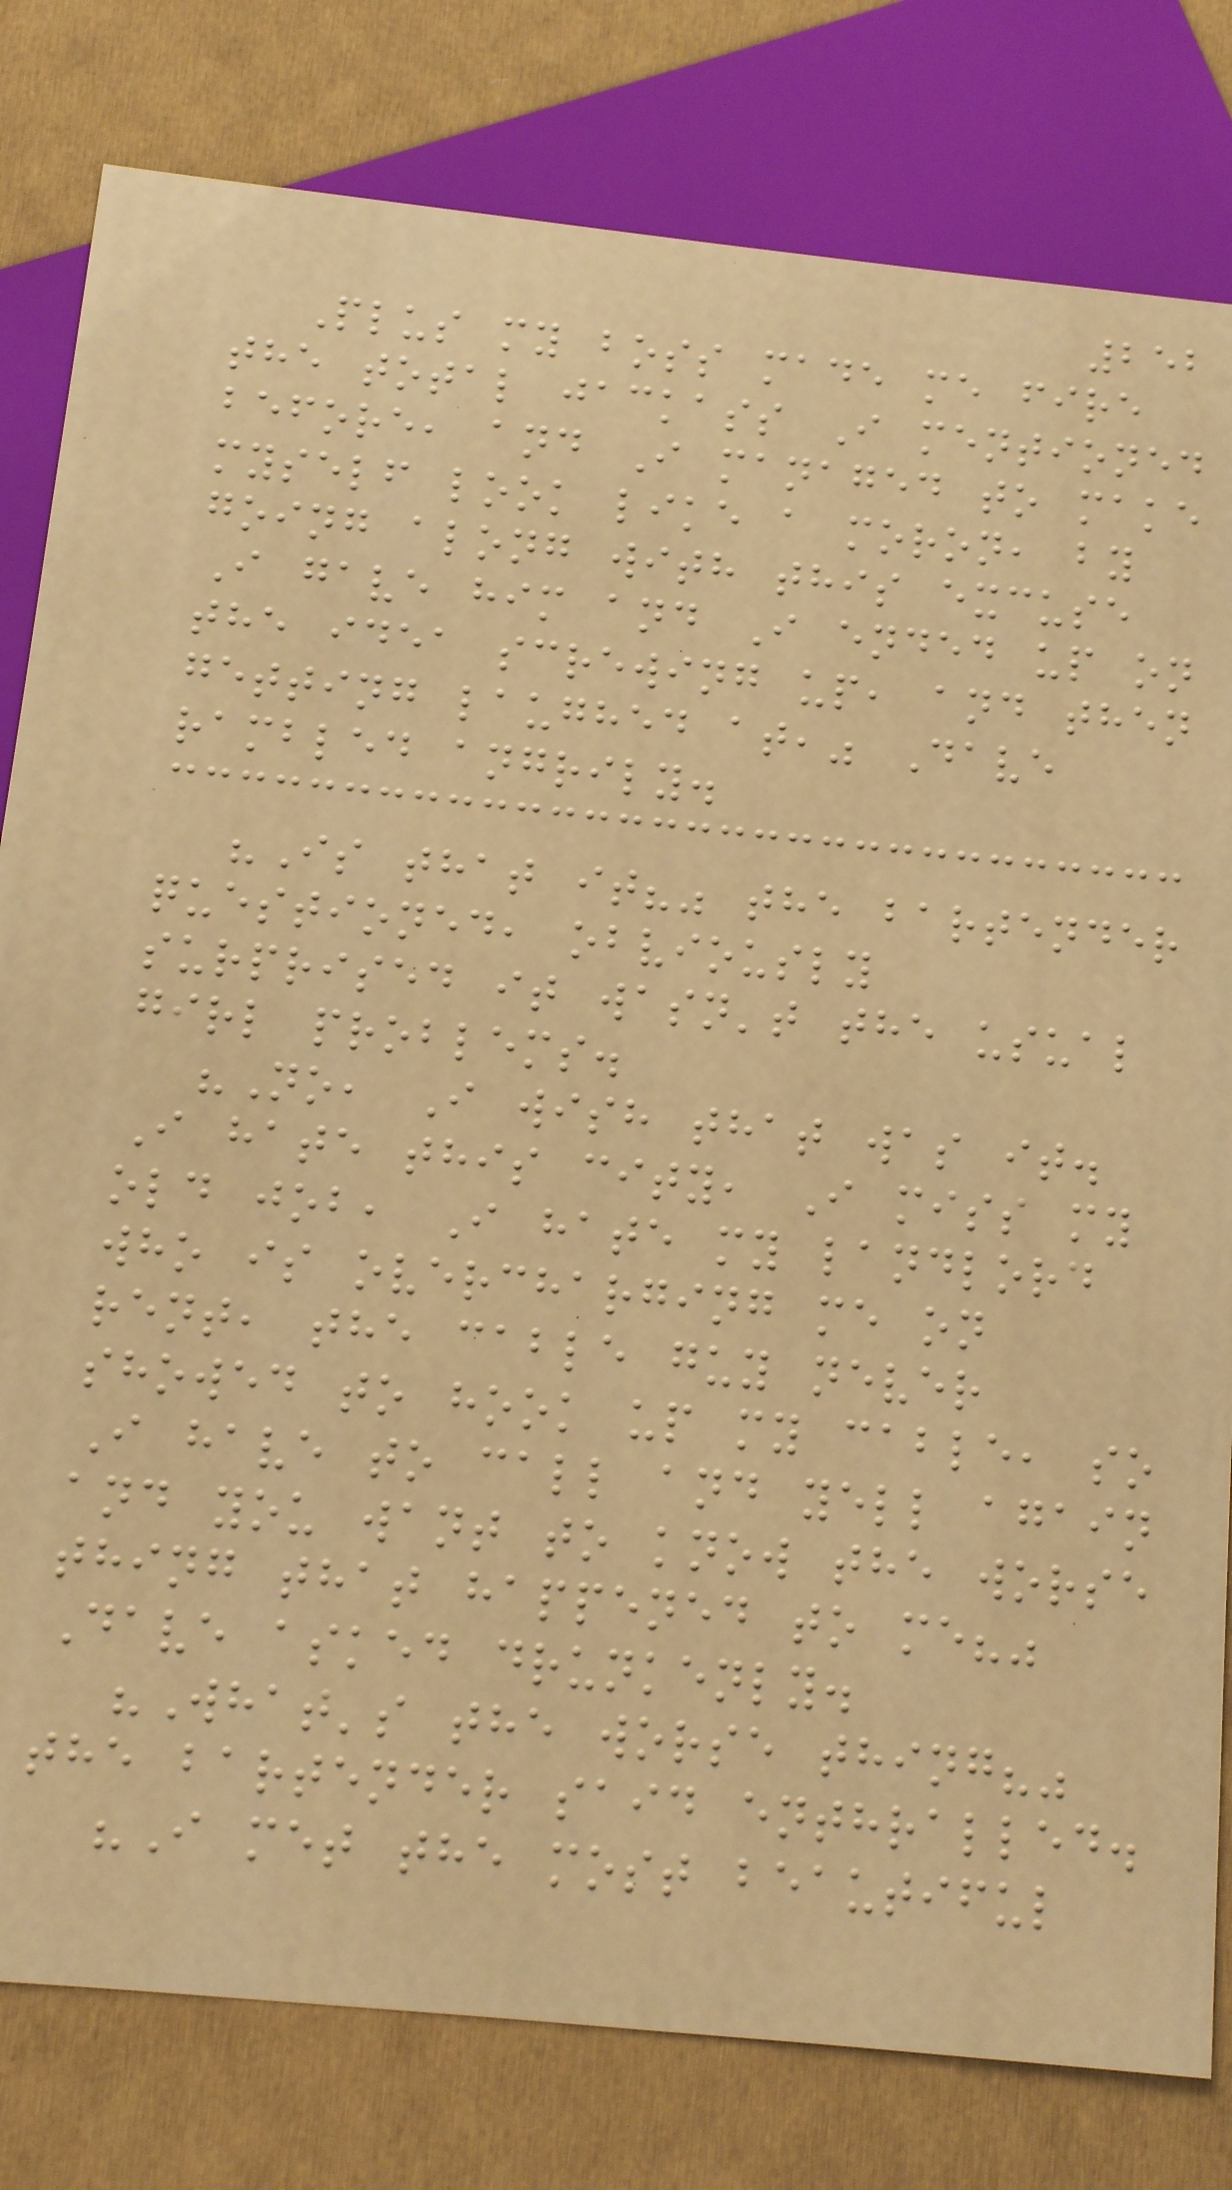252
Plus my boss made me fire
the total jackass I mentioned
before, and I managed to make
myself look like a moron, by
going along with this excuse
I gave him and I ended up on
the idea screwing up, and then
getting laughed at," Dave
rambled angrily.
"Is that it?" the bartender
questioned, obviously
surprised it wasn't the usual
girl problems.
"No, I wish that was it.
I hate this city, I miss my
old job, I hate my landlord
who is overcharging me on
rent, the cable guy never
showed to hook up my cable, so
I have to call and yell again
and you want to know the worse
thing that happened to me?"
Dave asked drunkenly.
"What's the worse thing?"
the bartender said enthralled.
"I met the most beautiful
